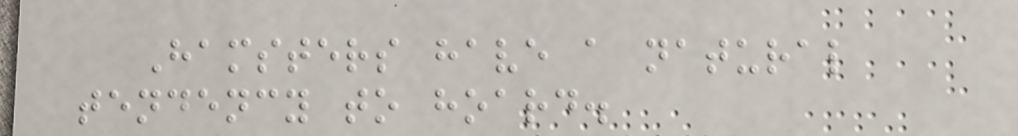Hamsters have a natural
tendency to hoard.
